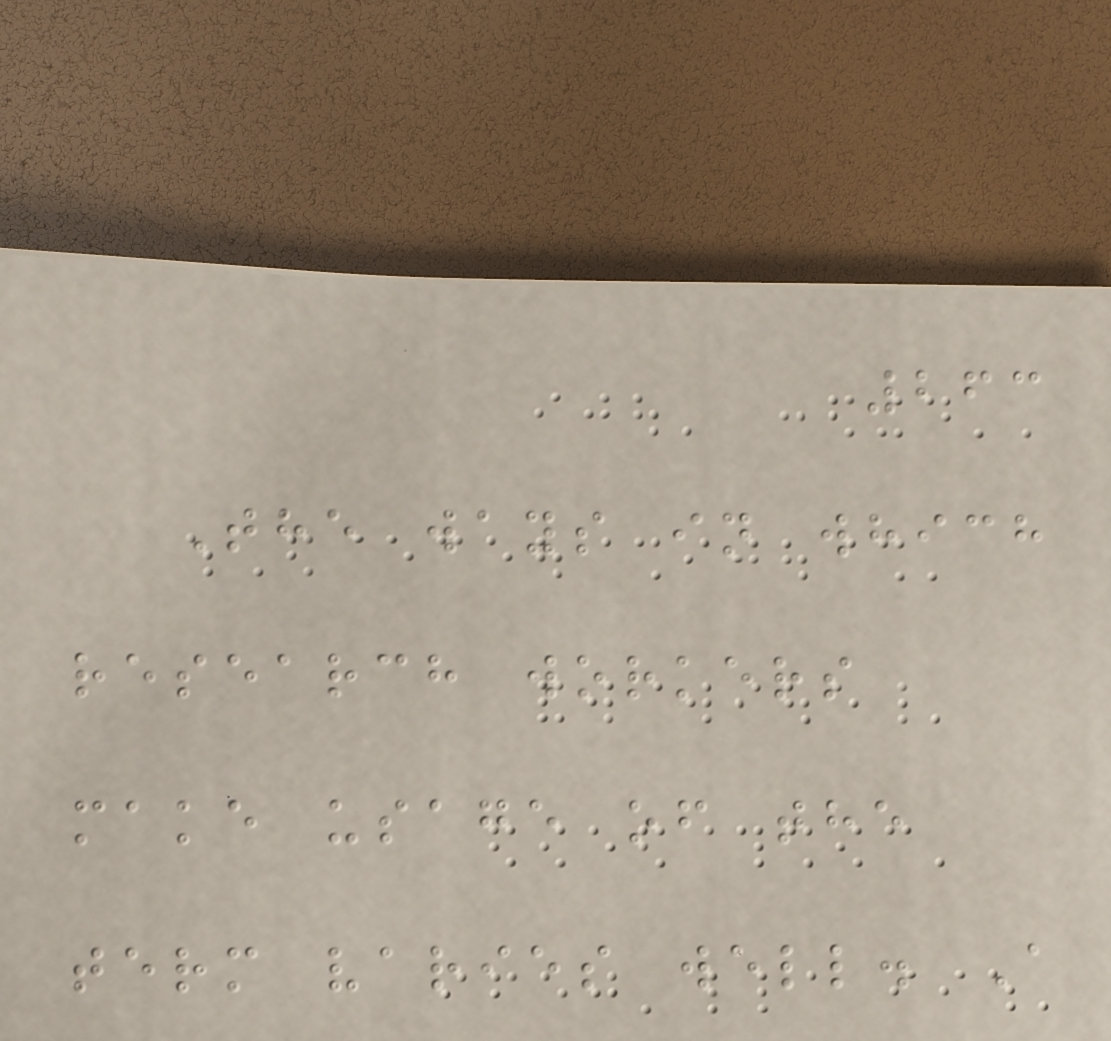263
The ways in which
research workers
make usage of the
term varies well. A
